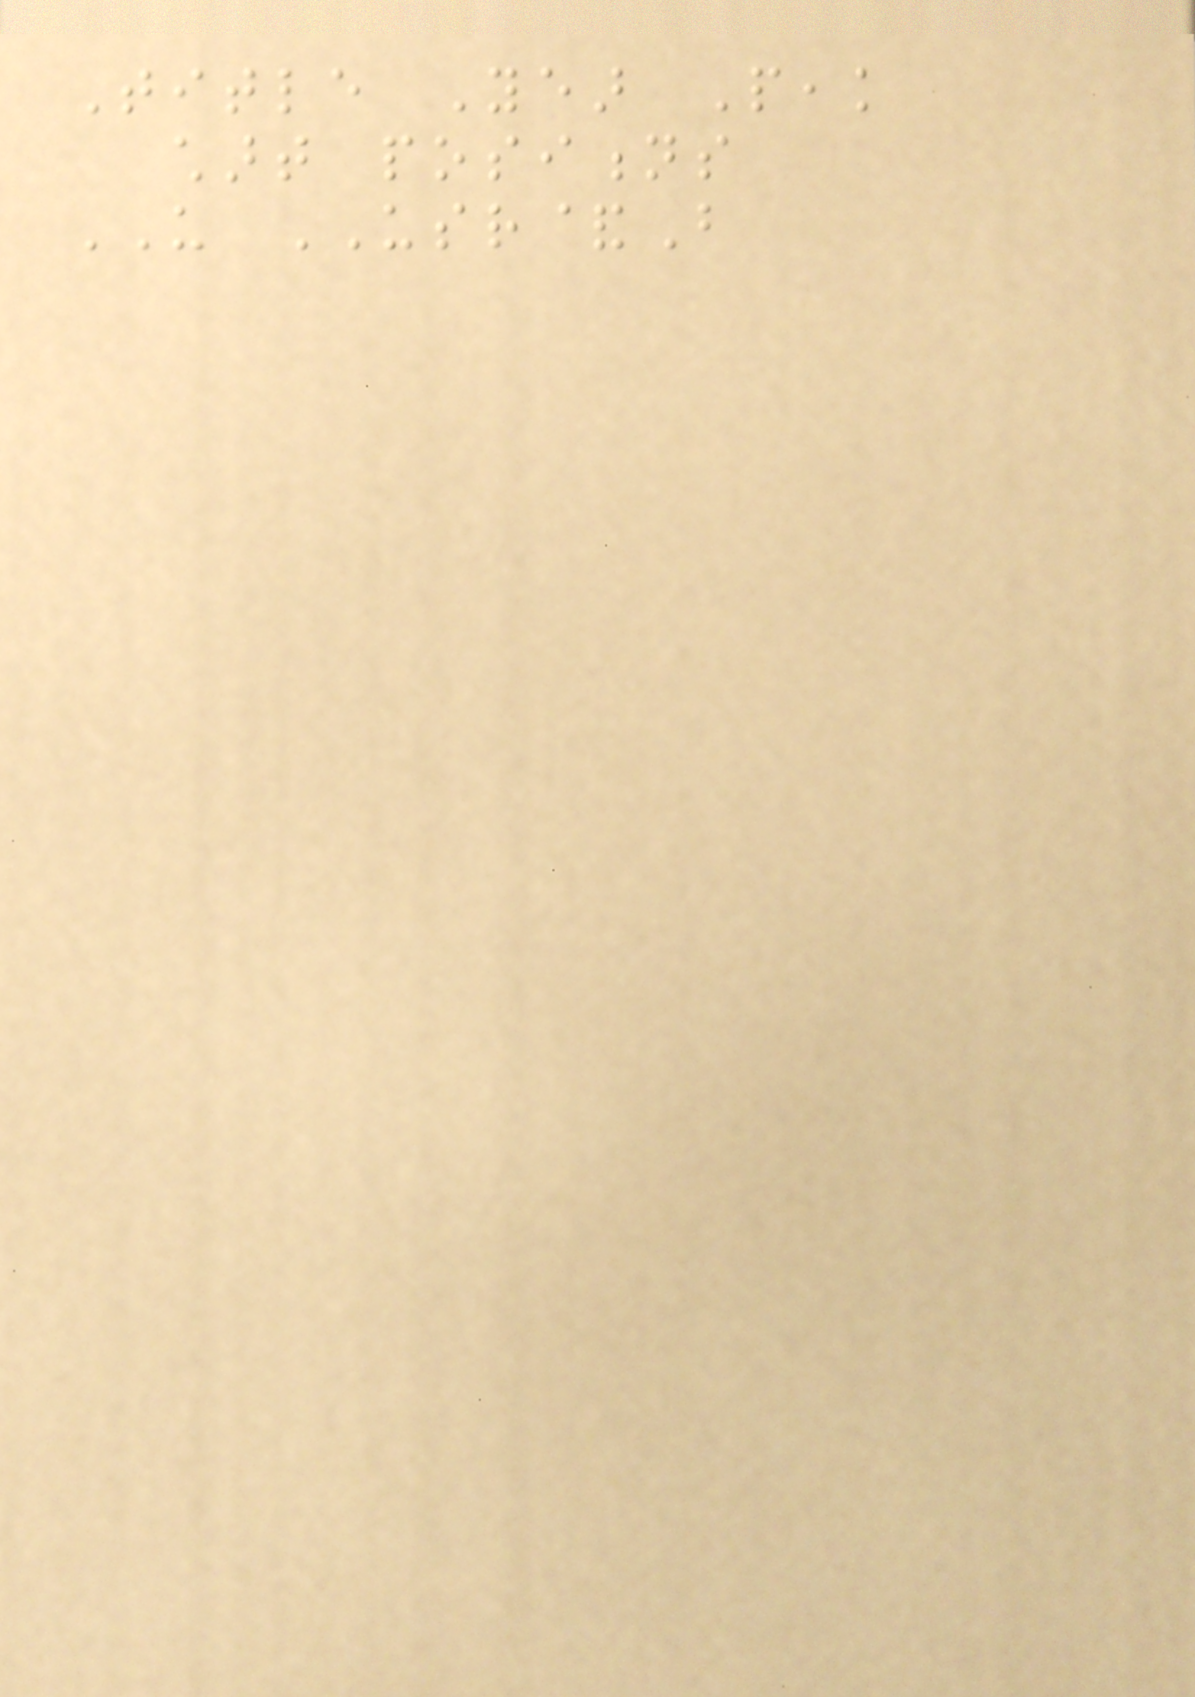Title Year Peak
chart positions
US USR&B
